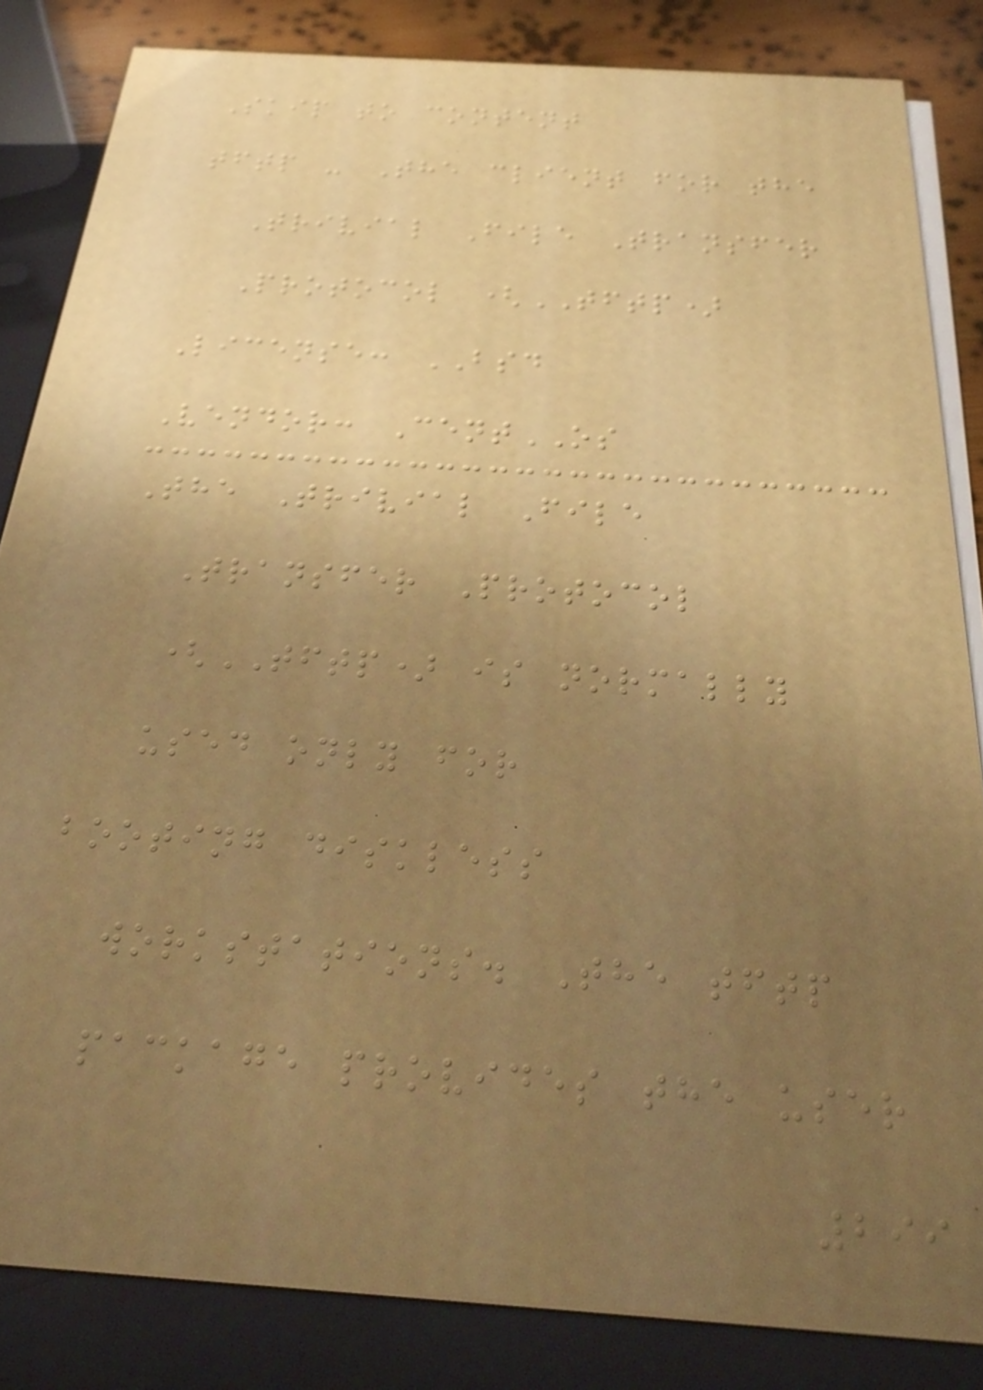Skip to content
tftp - The client for the
Trivial File Transfer
Protocol (TFTP)
License: BSD
Vendor: CentOS
The Trivial File
Transfer Protocol
(TFTP) is normally
used only for
booting diskless
workstations. The tftp
package provides the user
299
